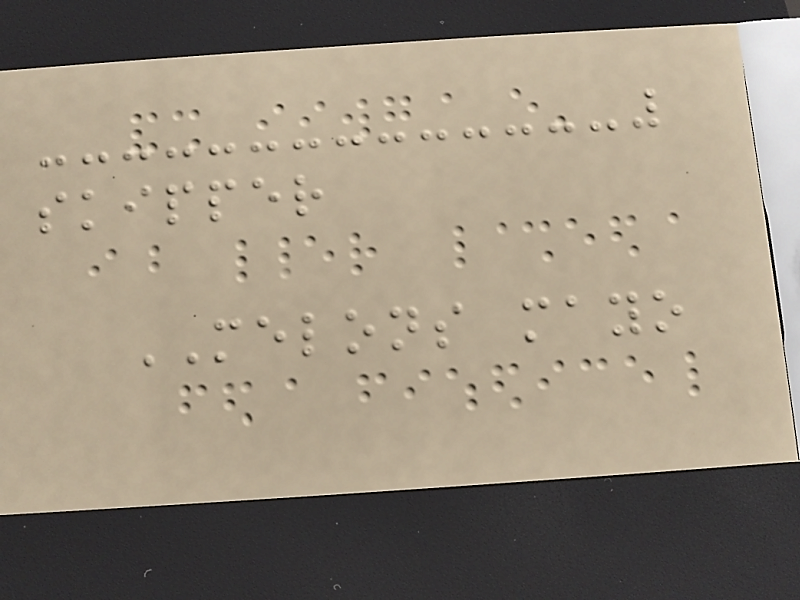skipper
MELONS mayo
